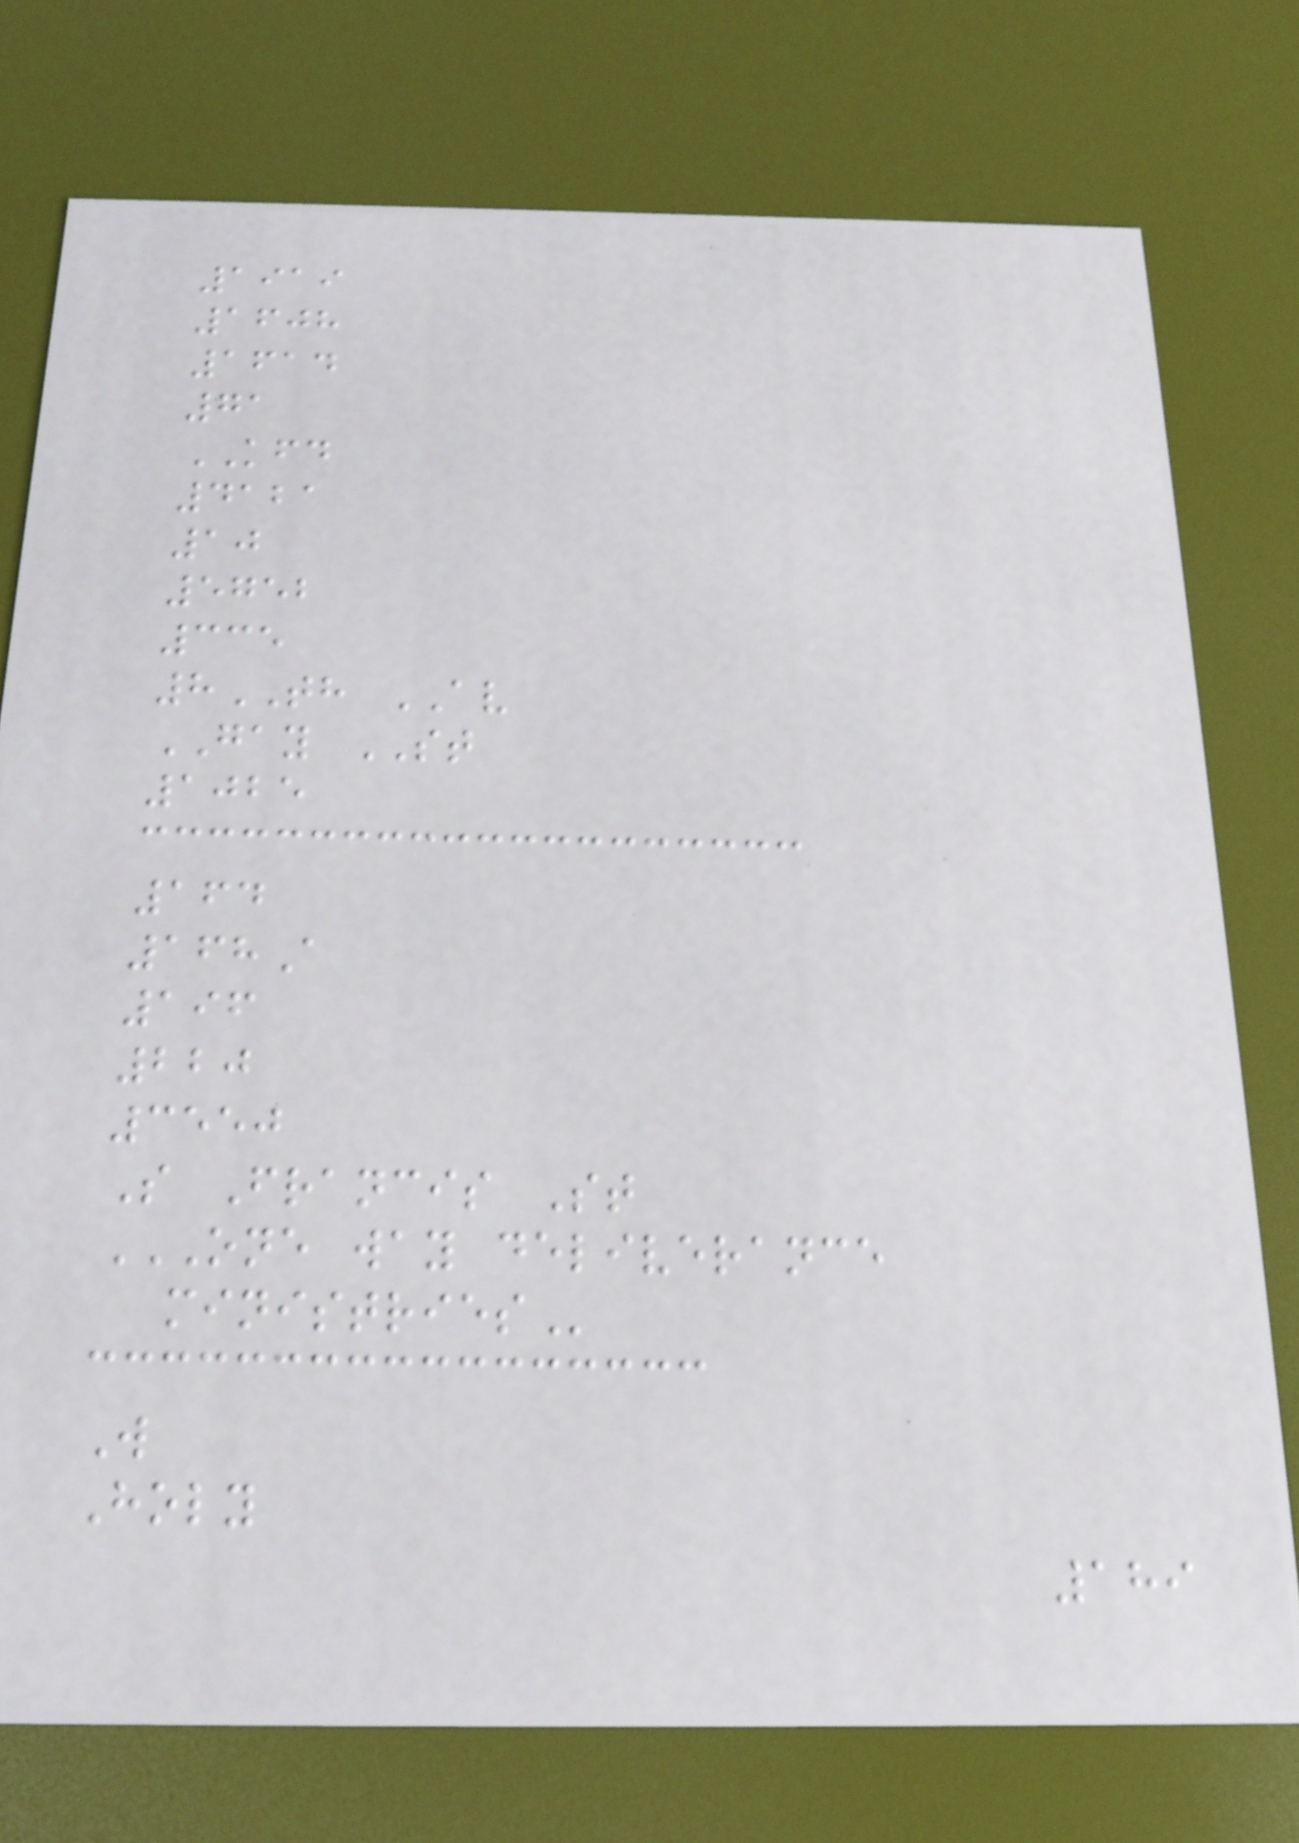1919
1608
1614
71
KFD
4121
10
5752
335
8TH AV
GAY ST
1025
164
168A
196
220
3550
S Francis St
ONE WAY DELIVERANCE
MINISTRIES
W
Holy
189
